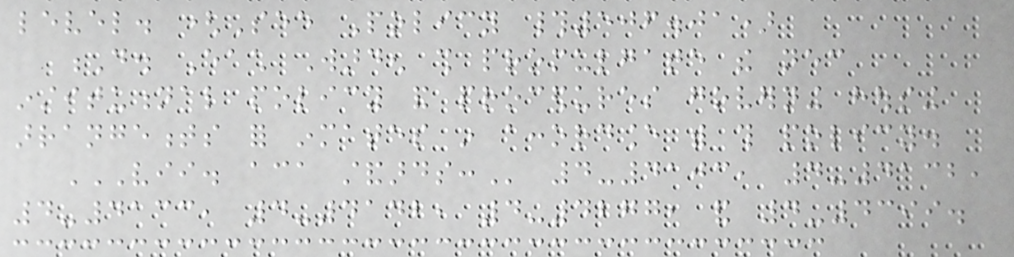level. (See Policy #506.01)
D. Each Warden shall promulgate the necessary
institutional policy and procedures governing housing
arrangements for inmates in accordance with this policy.
VII. ACA STANDARDS: 4-4103, 4-4132,
4-4133, 4-4142, 4-4277, and 4-4399.
